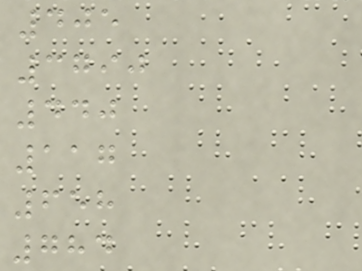405
3790
440
117
658
784
